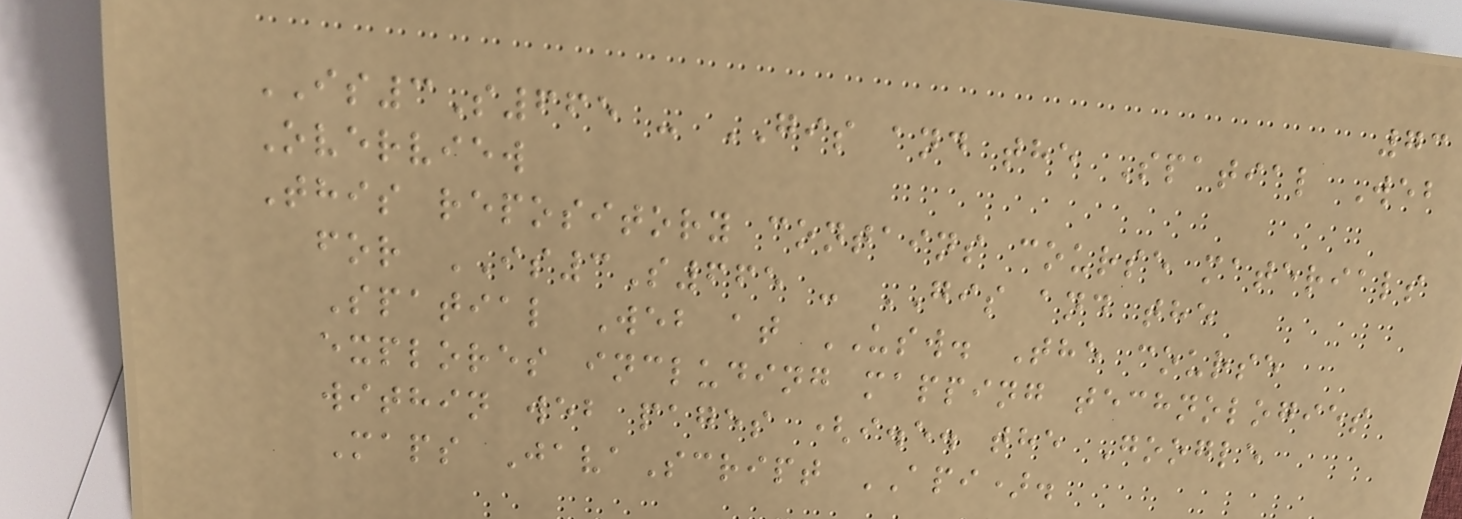73
IS3S665 - GIS and the Spatial Web
Overview
This repository contains course materials
for IS3S665 - GIS and the
Spatial Web at USW. The course
explores including mapping technologies
within web pages (i.e. the Google
Maps JavaScript API).
